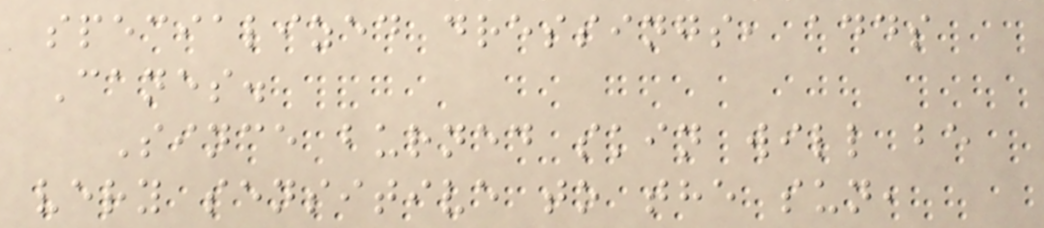specialized dressings, adds
Canes.
Since burned skin will be
very sensitive to the sun,
